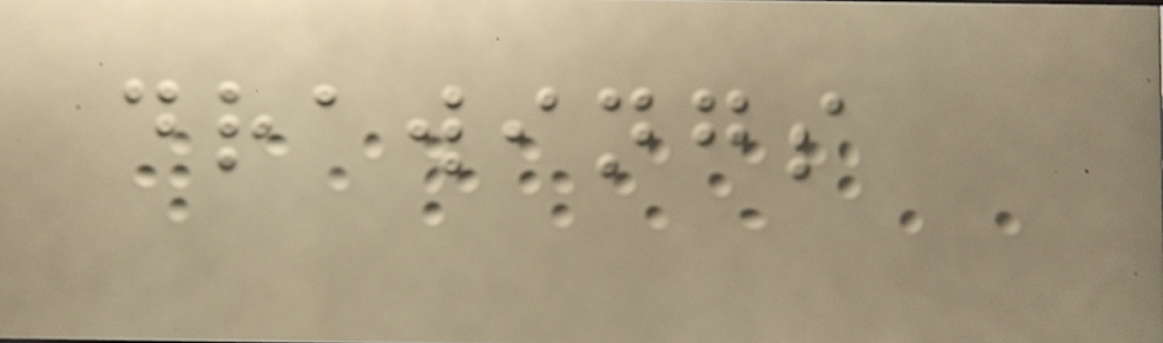drawings
